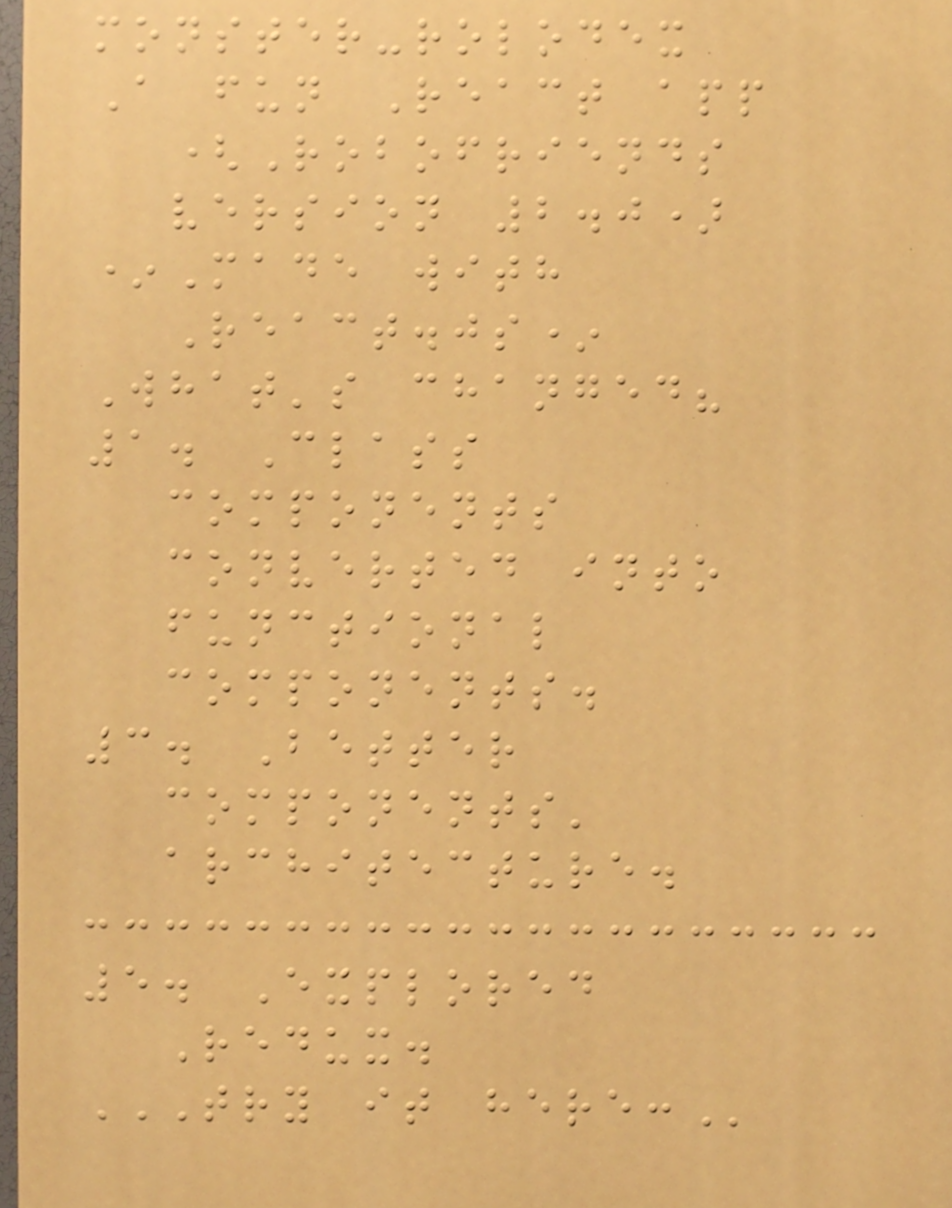monster-rolodex
A fun React app
(Robofriends
version 2.0)
*Made with
React.js*
What's changed?
1. Class
components
converted into
functional
components.
3. Better
components'
architecture.
5. Explored
Redux.
TRY IT HERE:
